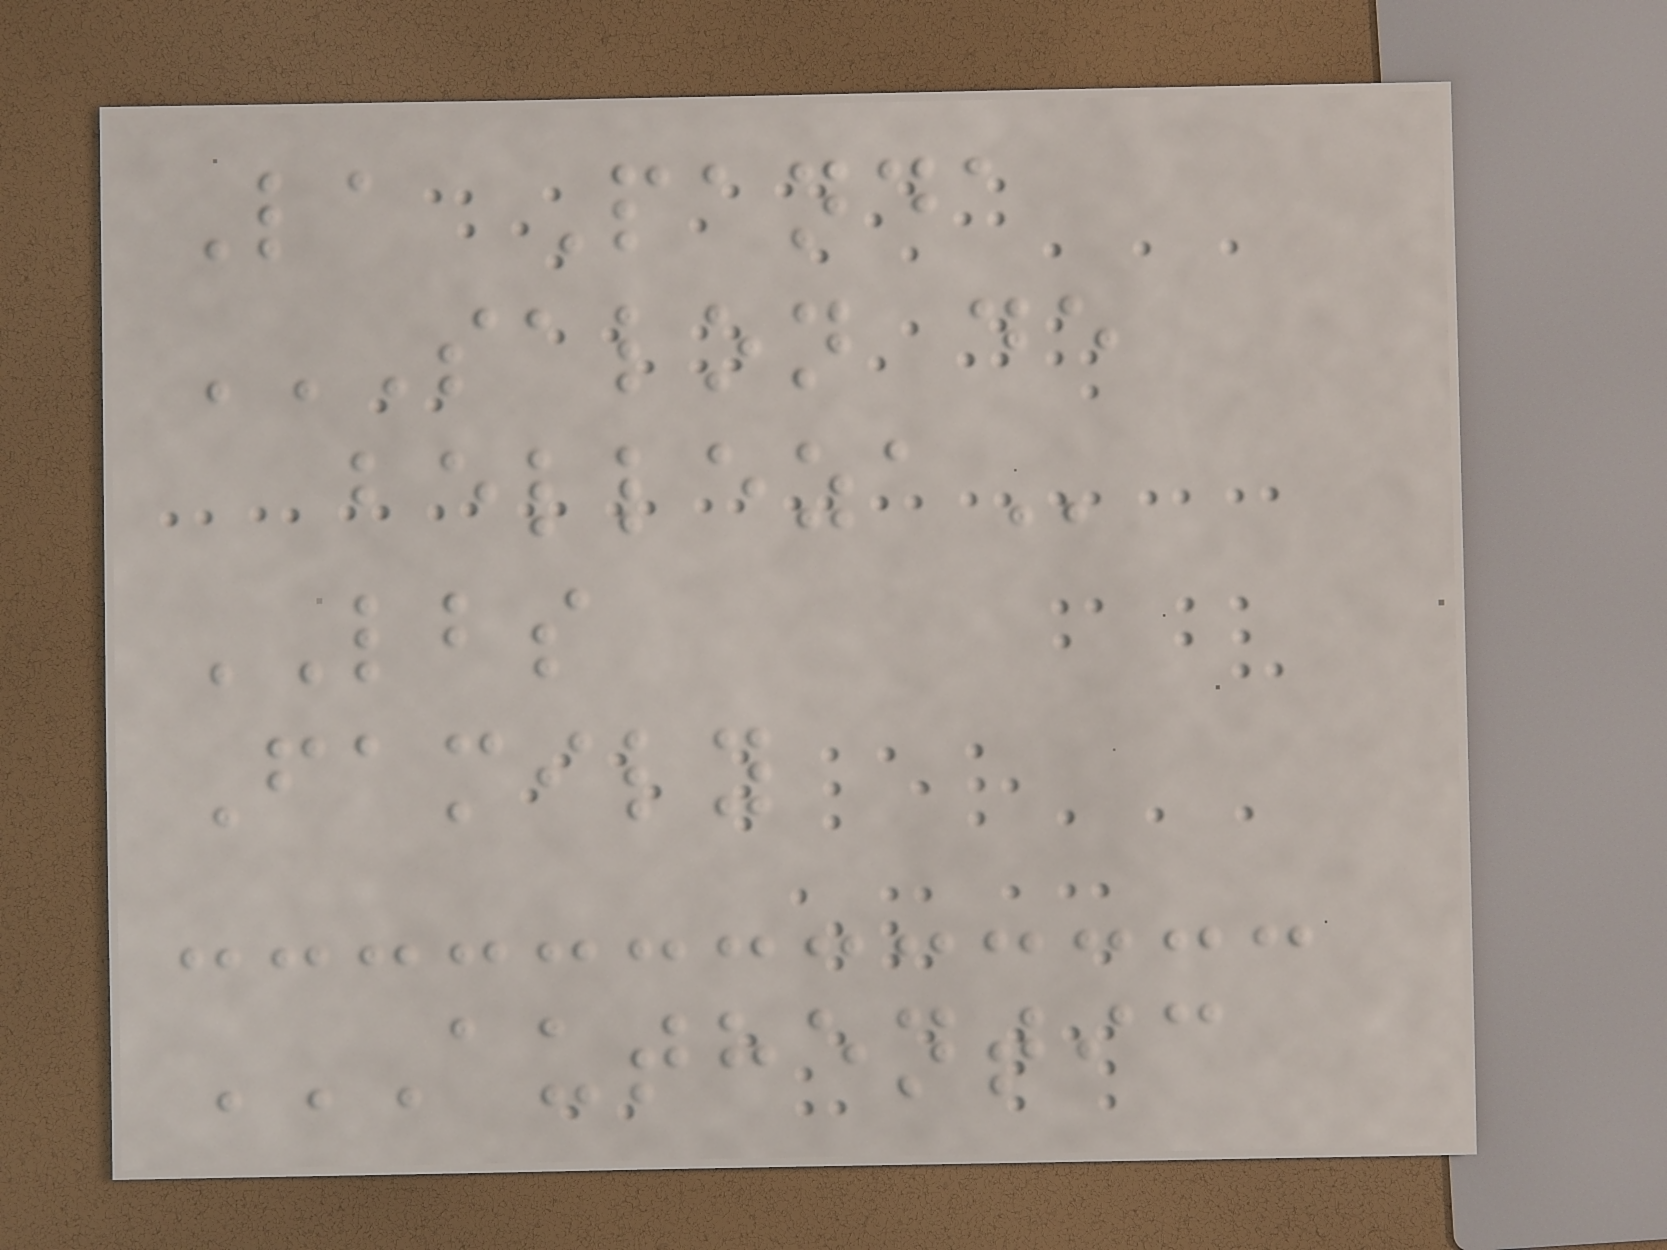La Panda
SALON DE
BELLEZA
LBS
Family
AUTHENTIC
